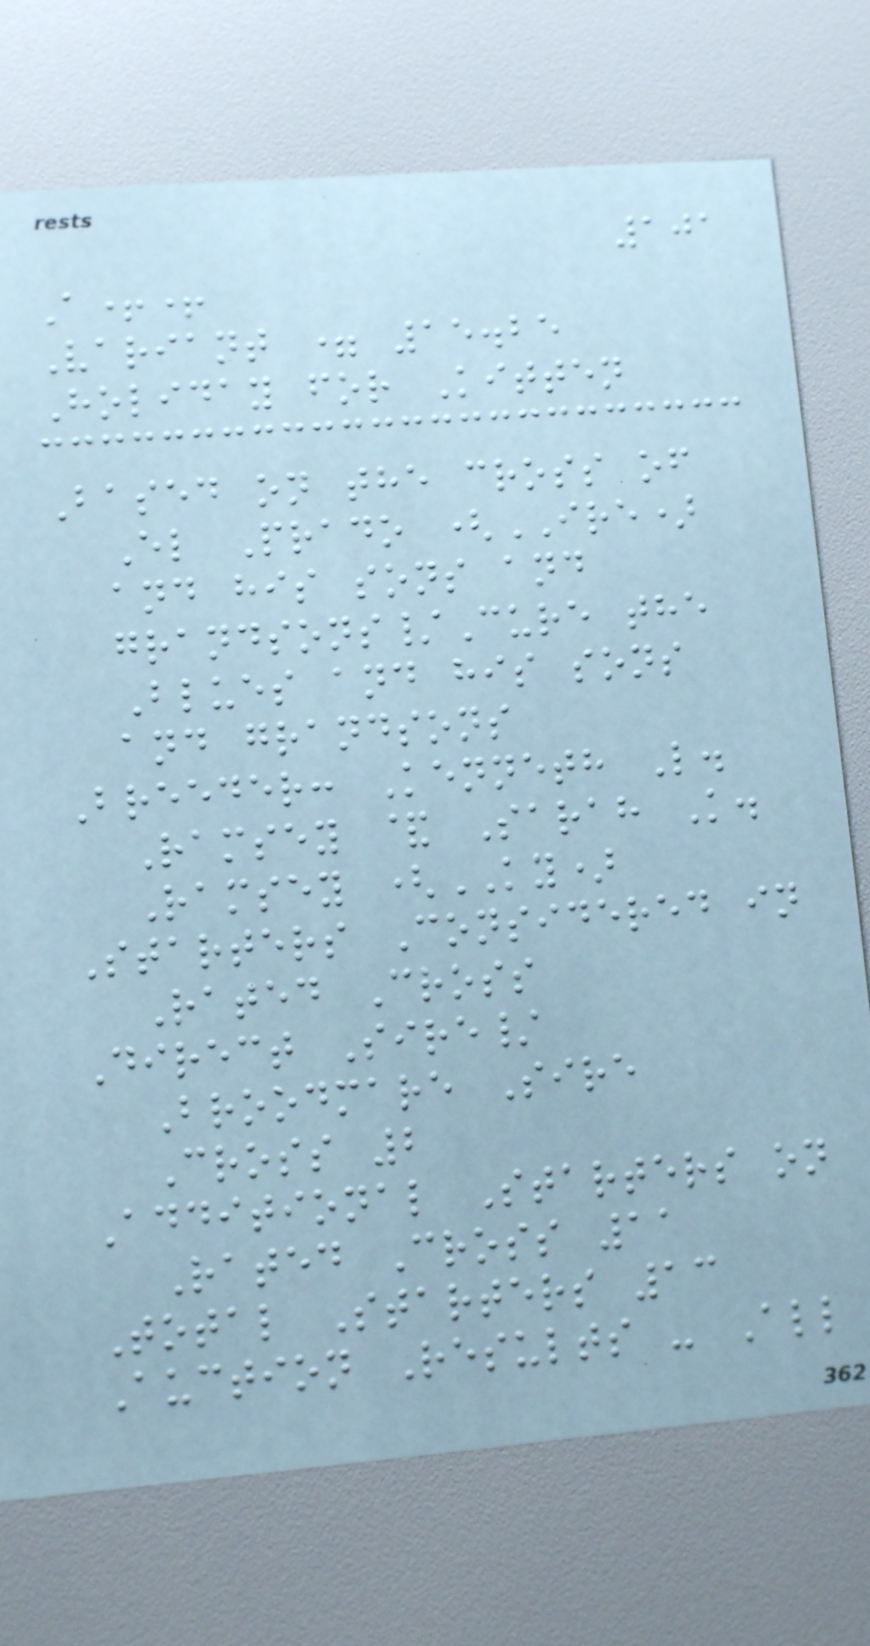101
A++
Variant = 15.25
Holiday for Kitten
Based on the cross of
El Prado (IRE)
and his sons and
grandsons/Cure the
Blues and his sons
and grandsons
Breeder: Kenneth L.
Ramsey & Sarah K.
Ramsey (KY)
Starters Considered in
Rated Cross
Direct Sire/
Broodmare Sire
Cross 2
Additional Starters on
Rated Cross 11
Total Starters 13
Auction Results - All
